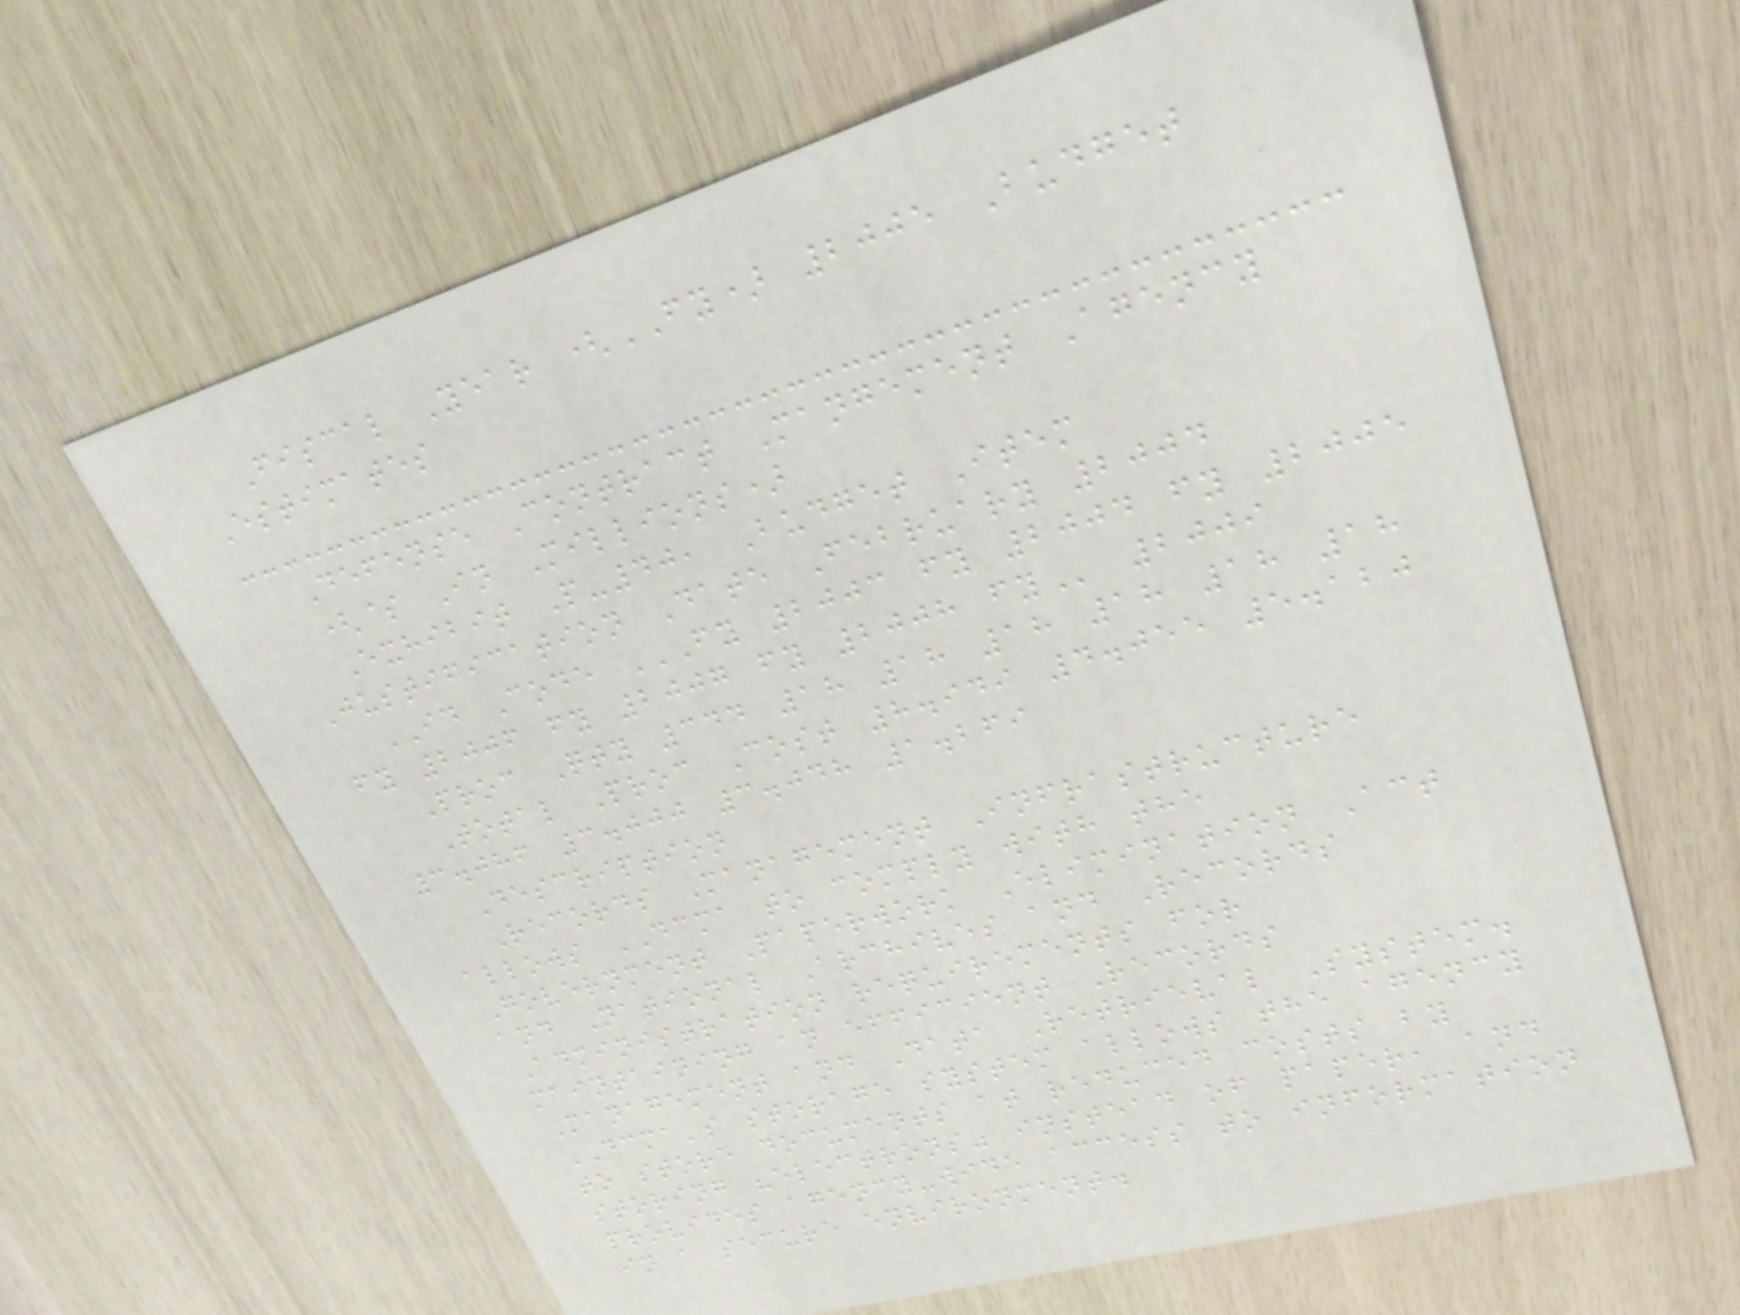Fiscal Year (FY) 2005 Budget
Estimates
Defense Contract Mangement Agency
($ In Millions)
Exhibit P-40, Budget Item
Justification Date February 2004
ID Code FY 2003 FY 2004 FY 2005
FY 2006 FY 2007 FY 2008 FY 2009
Proc Qty 344 18 18 18 18 18 18
Total Proc Cost 8.949 4.055 5.120
3.086 3.000 3.048 1.269
Description
Records Management Infrastructure
allows DCMA to comply with the
Government Paperwork Elimination Act
and National Archives and Records
Administration requirements for
maintaining an efficient Records
Management and Data Retrieval System.
DCMA's storage system allows the agency
to store documents at reduced costs by
storing "electrons" instead of paper, and
provides agency-wide access to information
in a secure environment.
